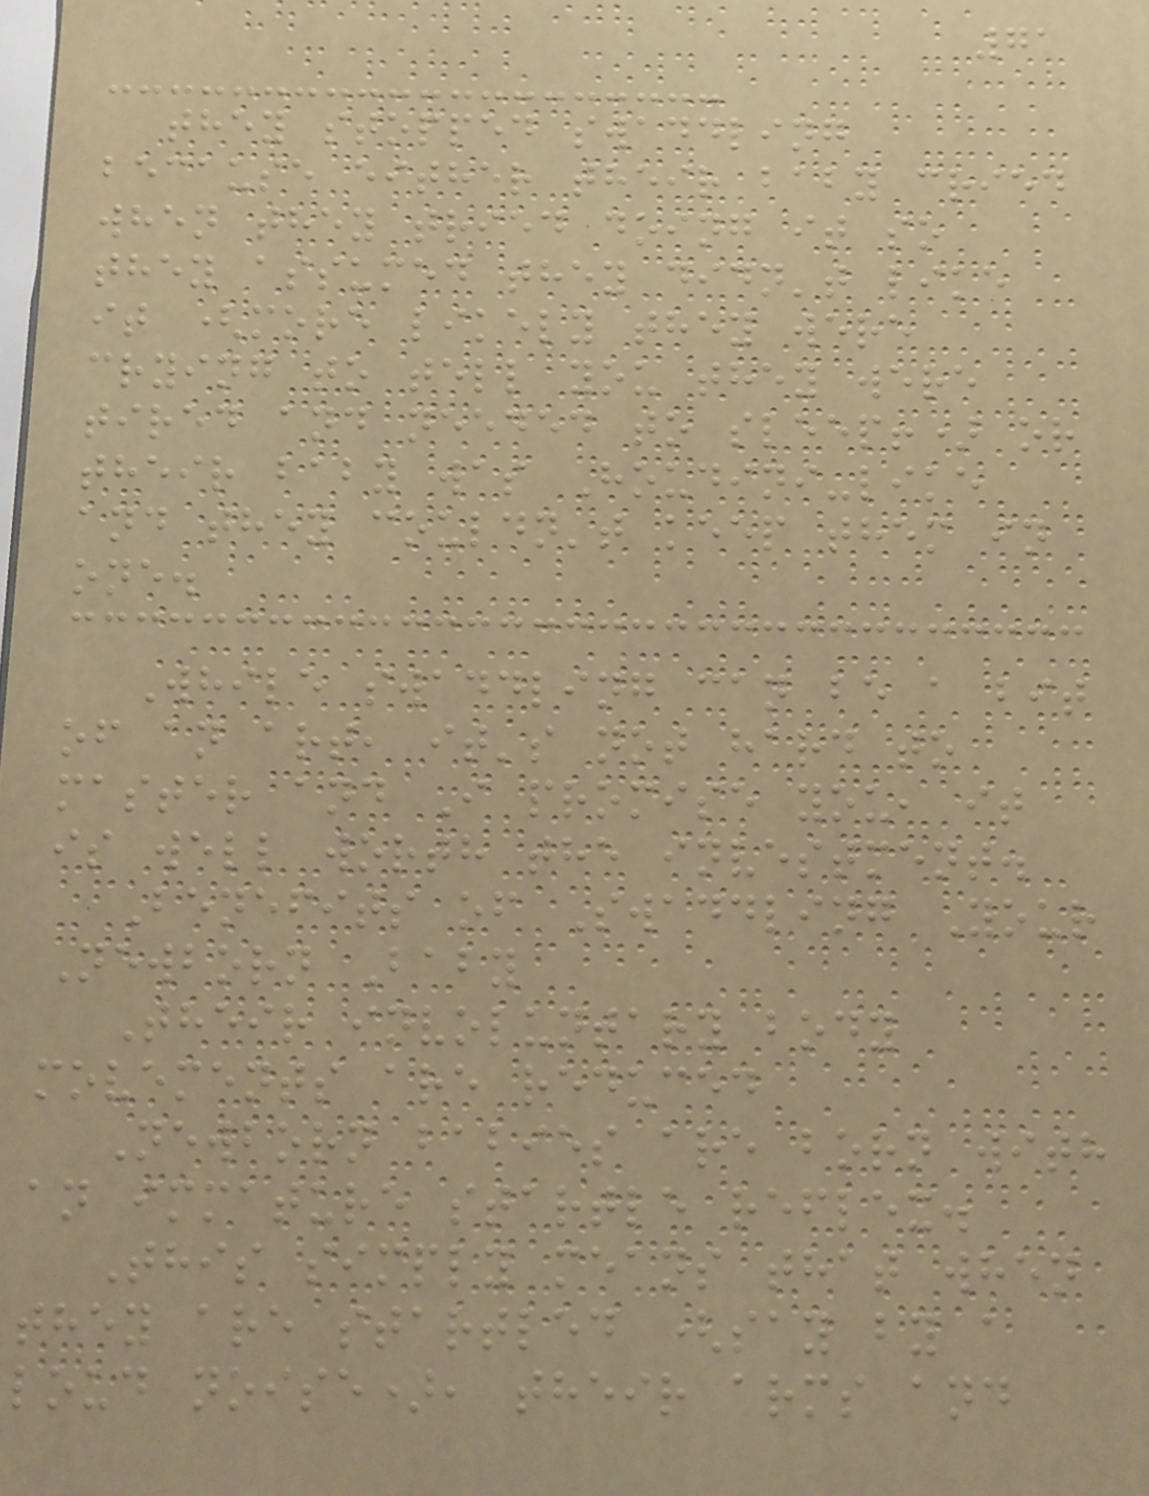71
they stopped swaddling
because either their baby cried
when they tried doing it so
they assumed they didn't like
it (more likely they were
crying to tell you they were
tired and needed to sleep!) or
their baby was Houdini-like
and they couldn't keep them in
one.
While swaddling can be a bit
of an art, it's not hard to
master and I promise you, it
is well worth the investment.
Benefits of Swaddling Your
Newborn Baby
Their involuntary body
movements are reduced
Newborn babies are born with
an immature startle reflex.
This simply means that when
they are startled (say by a
loud noise), their arms and
